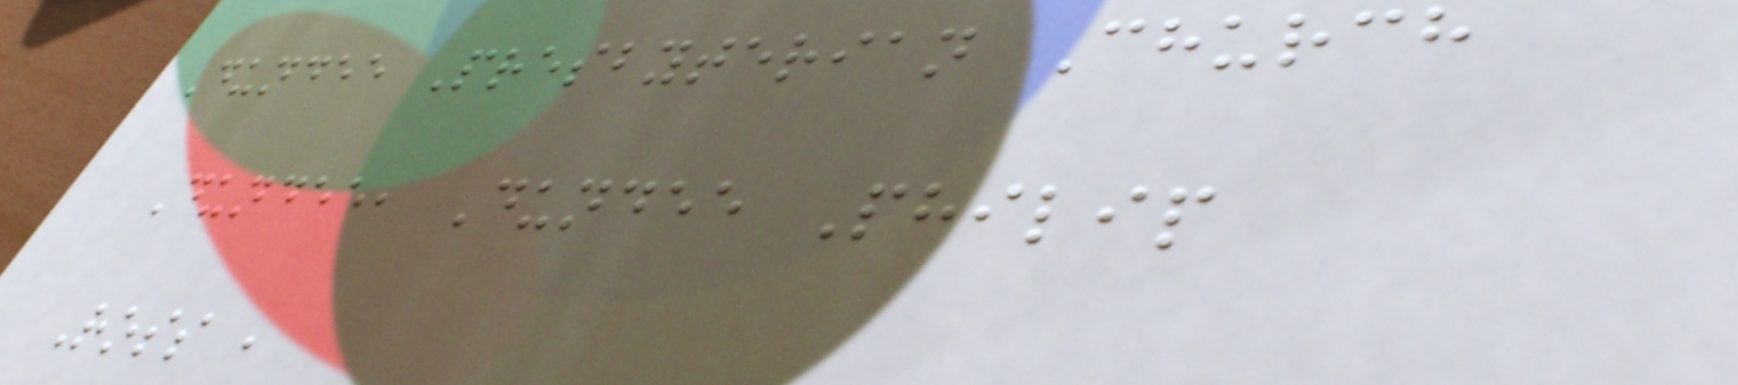Dundee Presbyterian Church
Dundee, Dundee Philip
Ross ,
